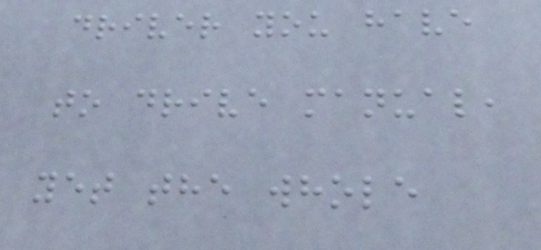driver you have
to drive manual,
yet the whole
